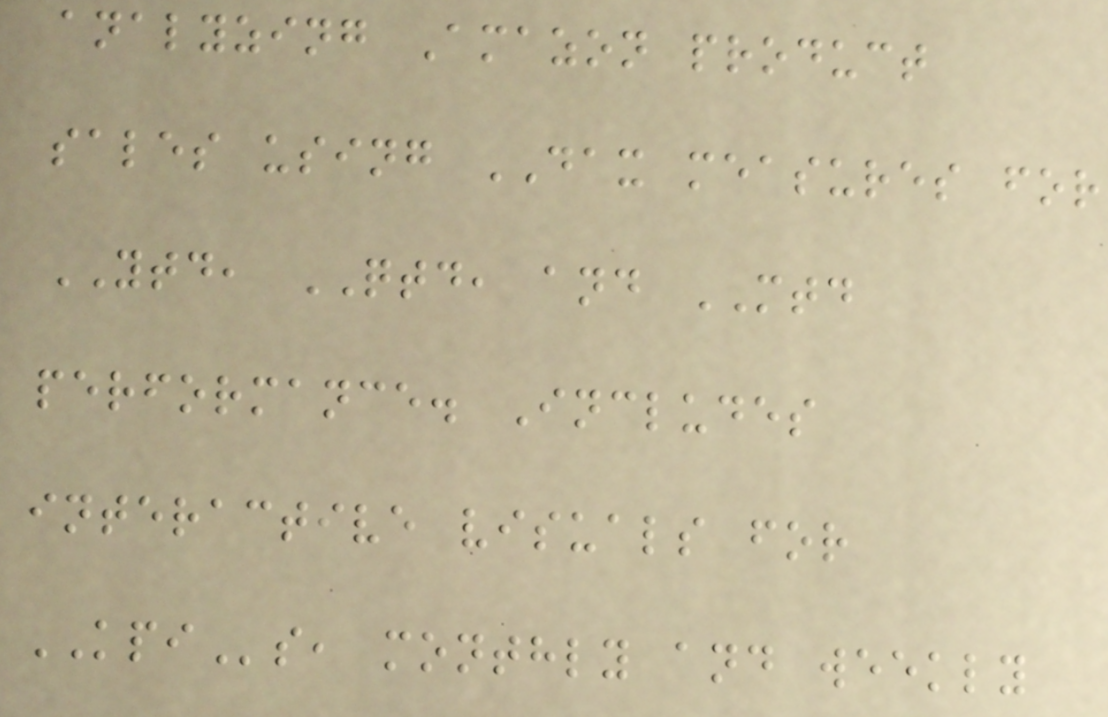analyzing Amazon product
sales using DAX measures for
YTD, QTD, and MTD
performance. Includes
interactive visuals for
KPIs, monthly and weekly
